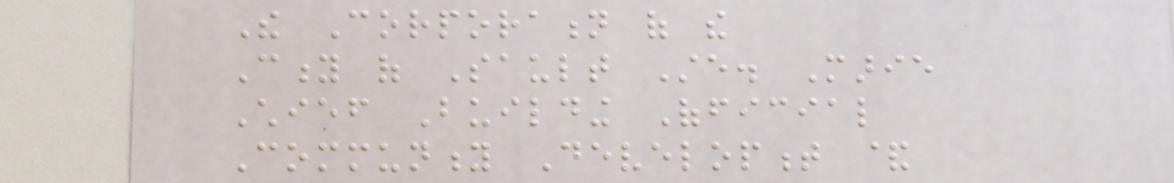The Corporation of the
City of Sault Ste. Marie
Chief Building Official
Community Development &
